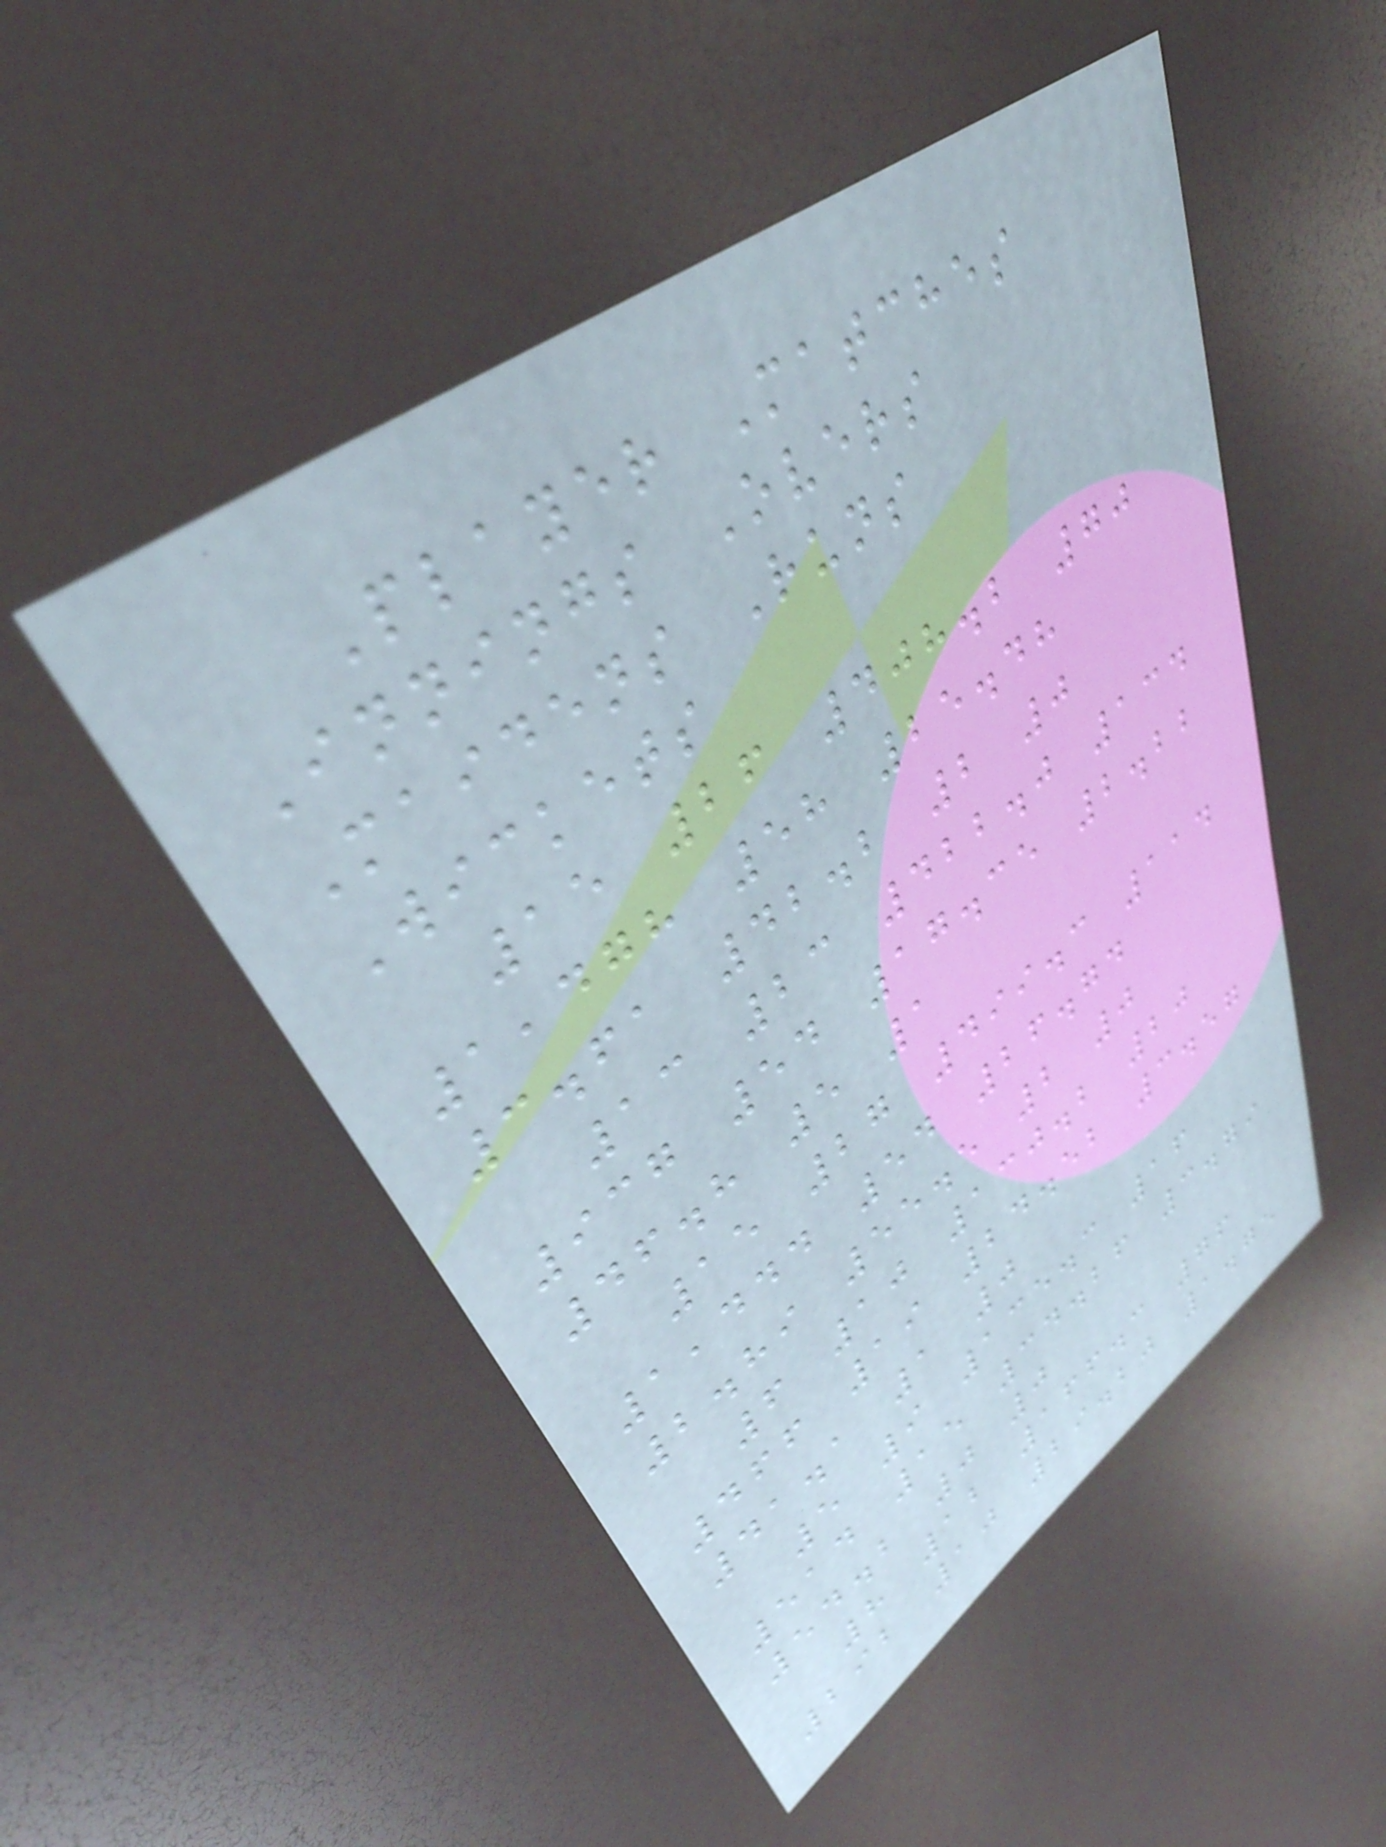Player Matches
Innings Overs
Maidens Runs
Wickets
15 26 408.2 70
1,478 58 25.48
3.61 42.2 2 0
13 23 422.0 134
937 54 17.35 2.22
46.8 5 1
15 27 499.3 114
1,444 54 26.74
2.89 55.5 2 0
6 10 130.2 20
466 19 24.52 3.57
41.1 1 0
5 9 135.3 16
514 15 34.26 3.79
54.2 0 0
8 12 166.3 76
292 10 29.20 1.75
